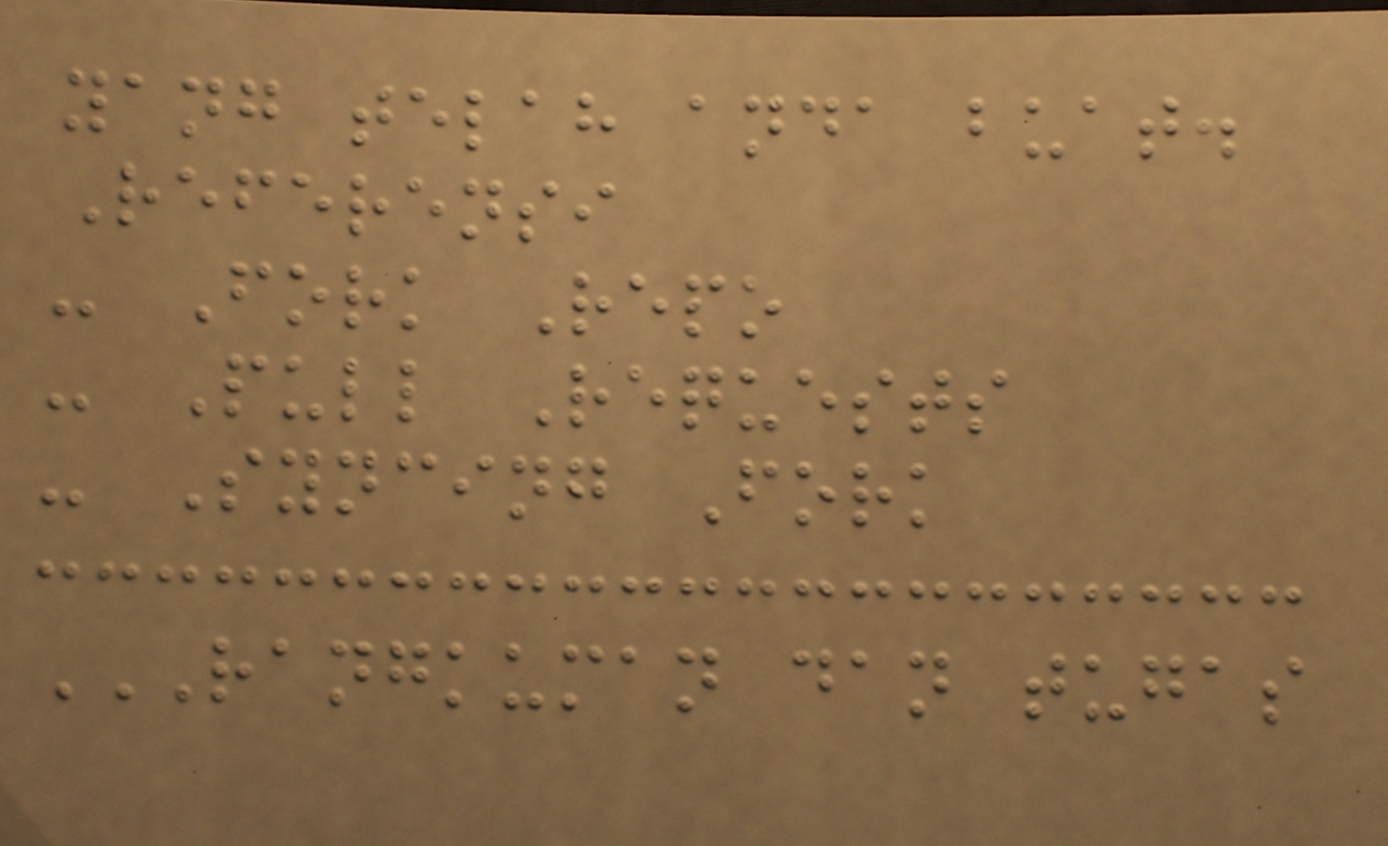yang telah anda buat.
Referensi
- Fork Repo
- Pull Requests
- Syncing Fork
RANGKUMAN DAN TUGAS
